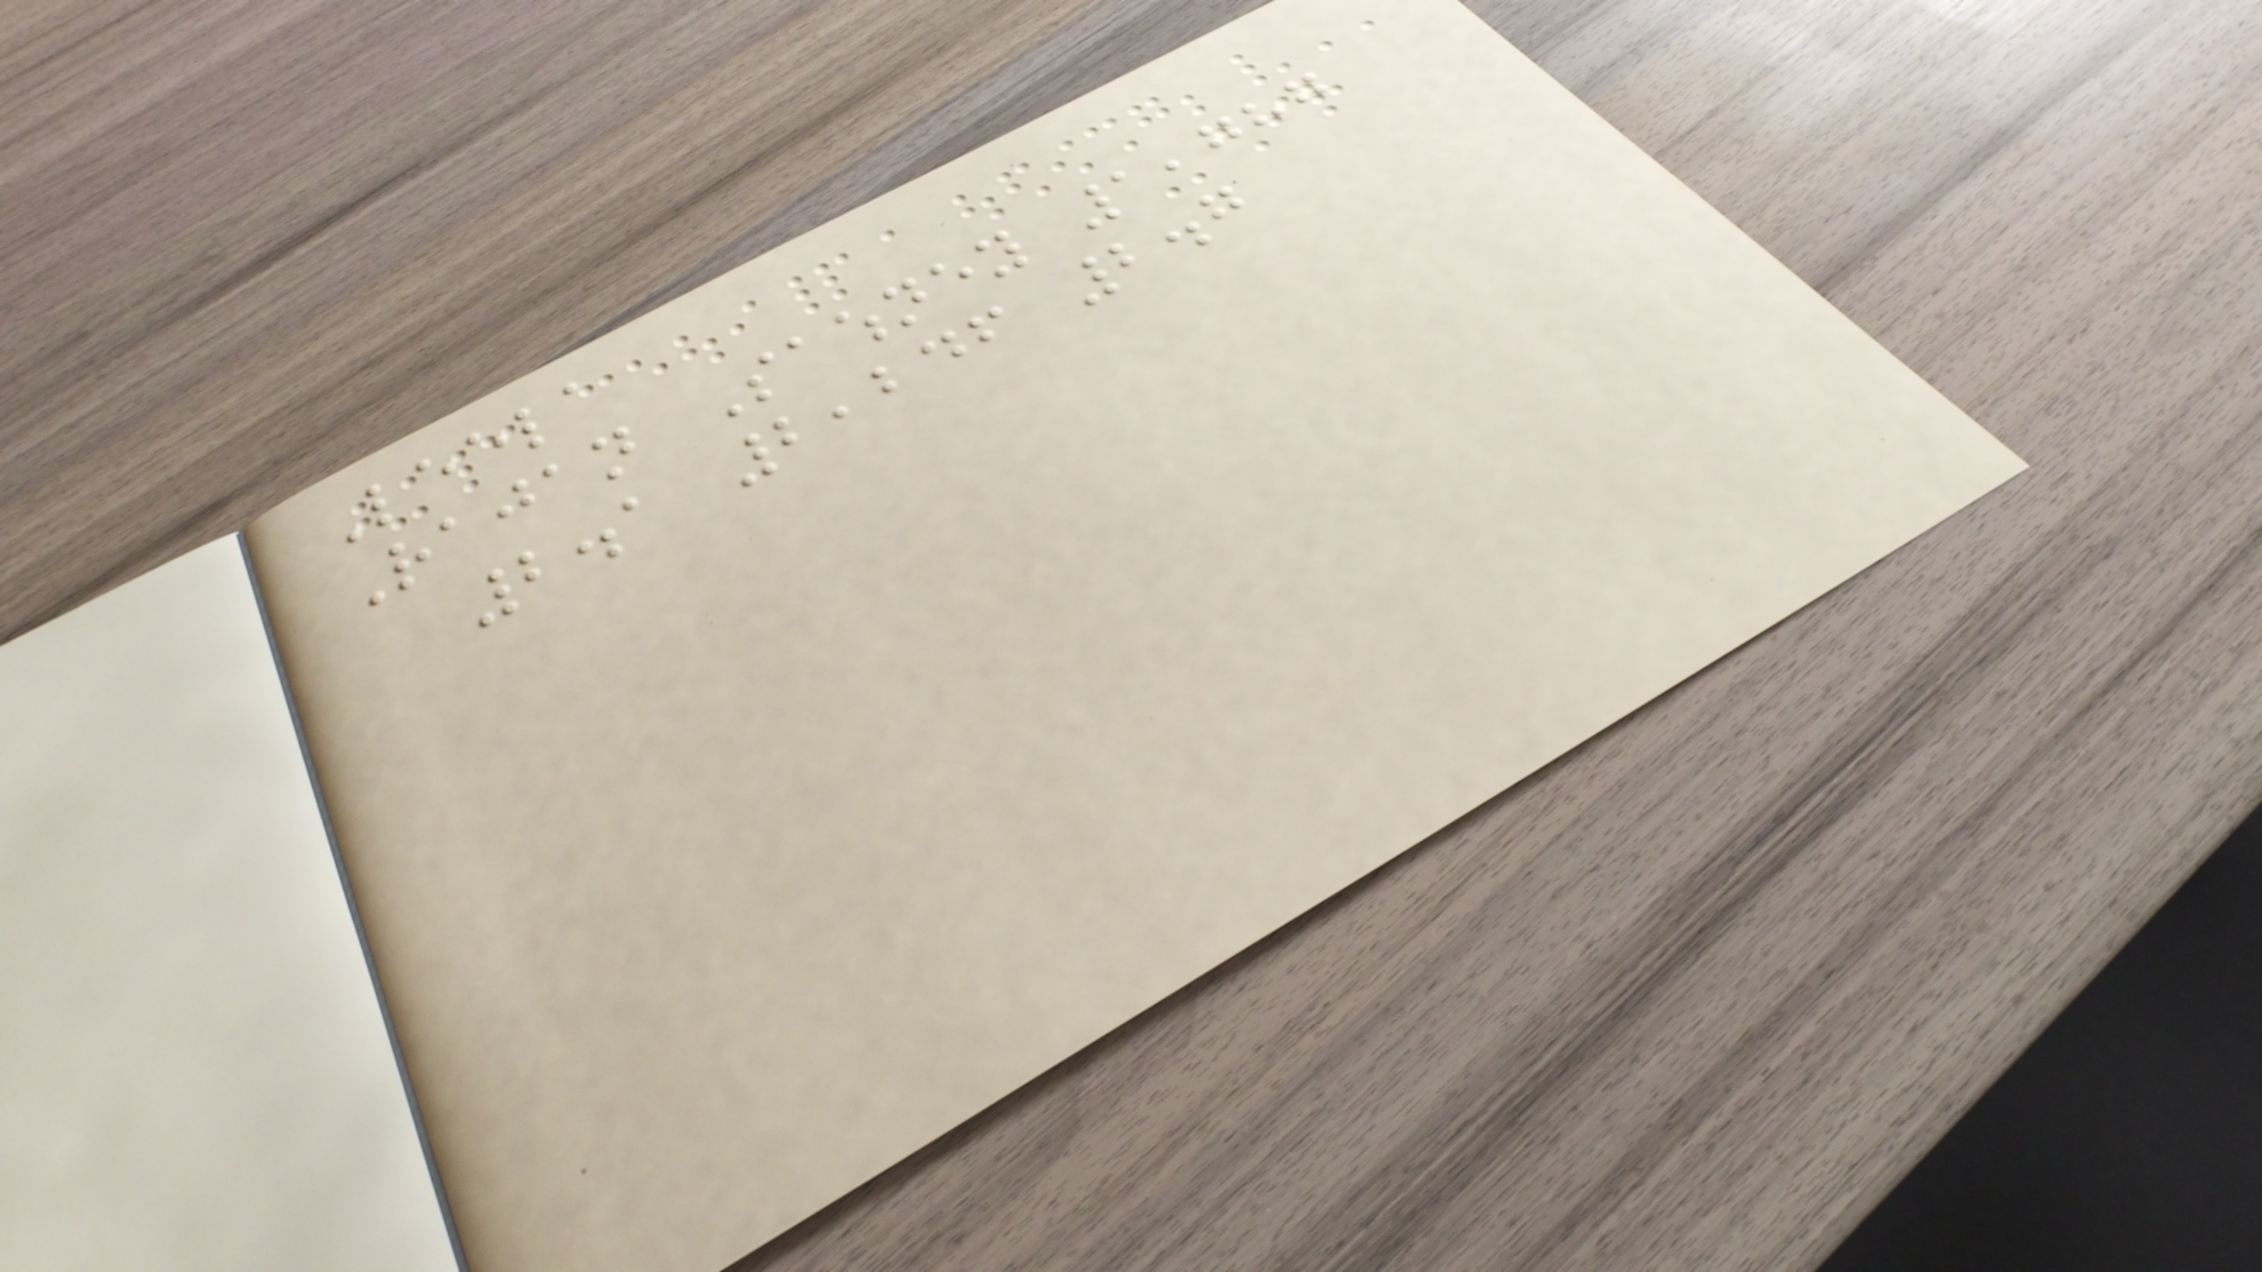Leela
Rajan Sawhney 1,787
2.1 2,246 2.7
